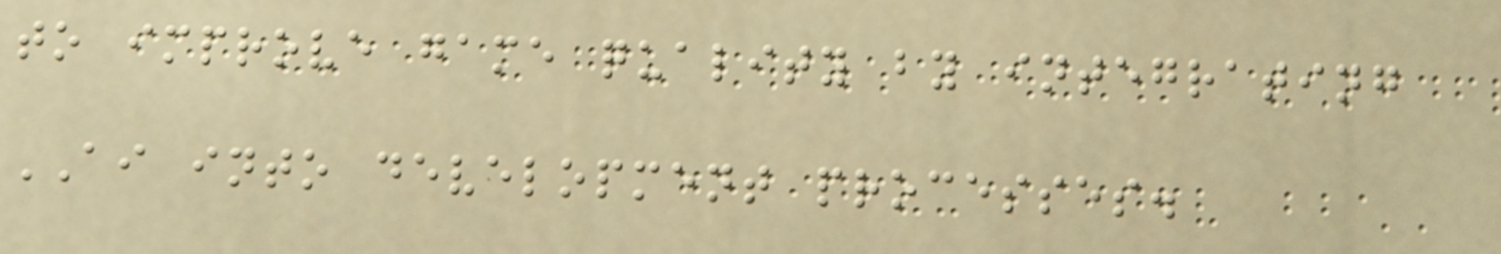to improve game quality by integrating
AI into development processes.
